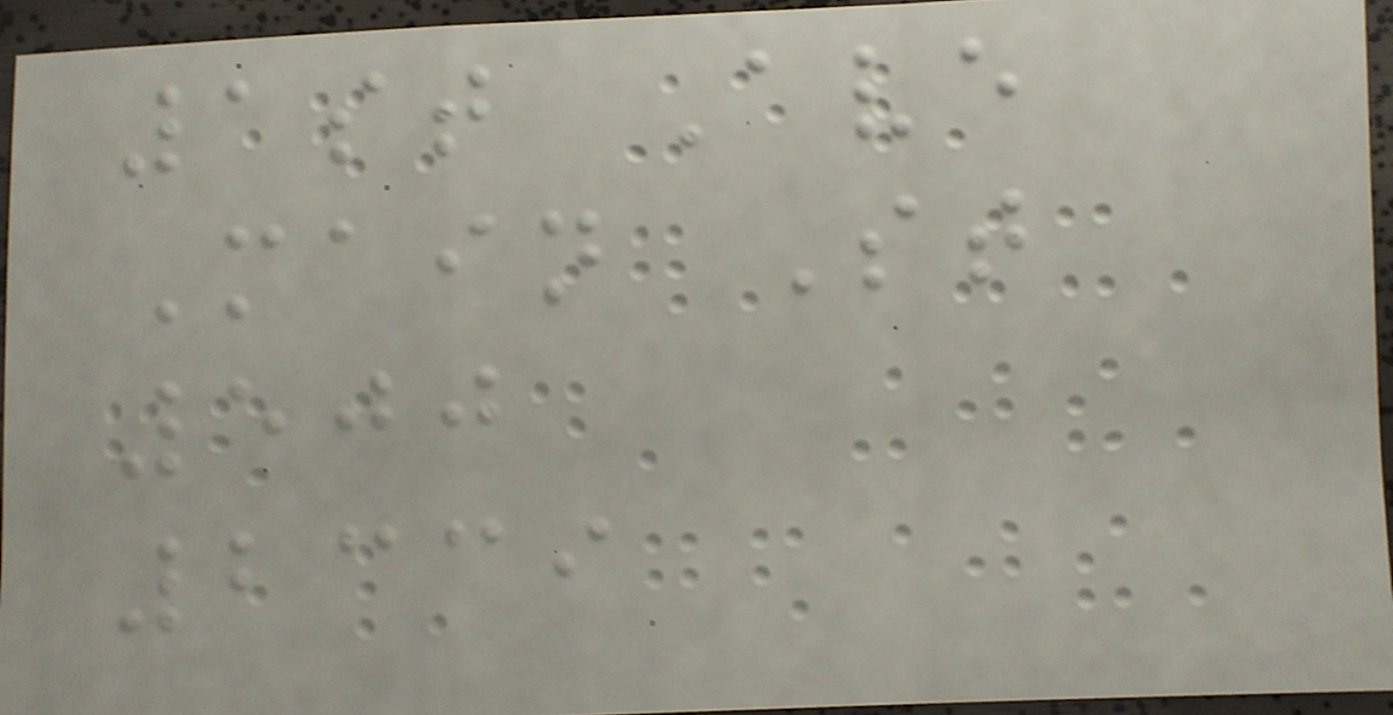1st Ave
Main St
500
2339
